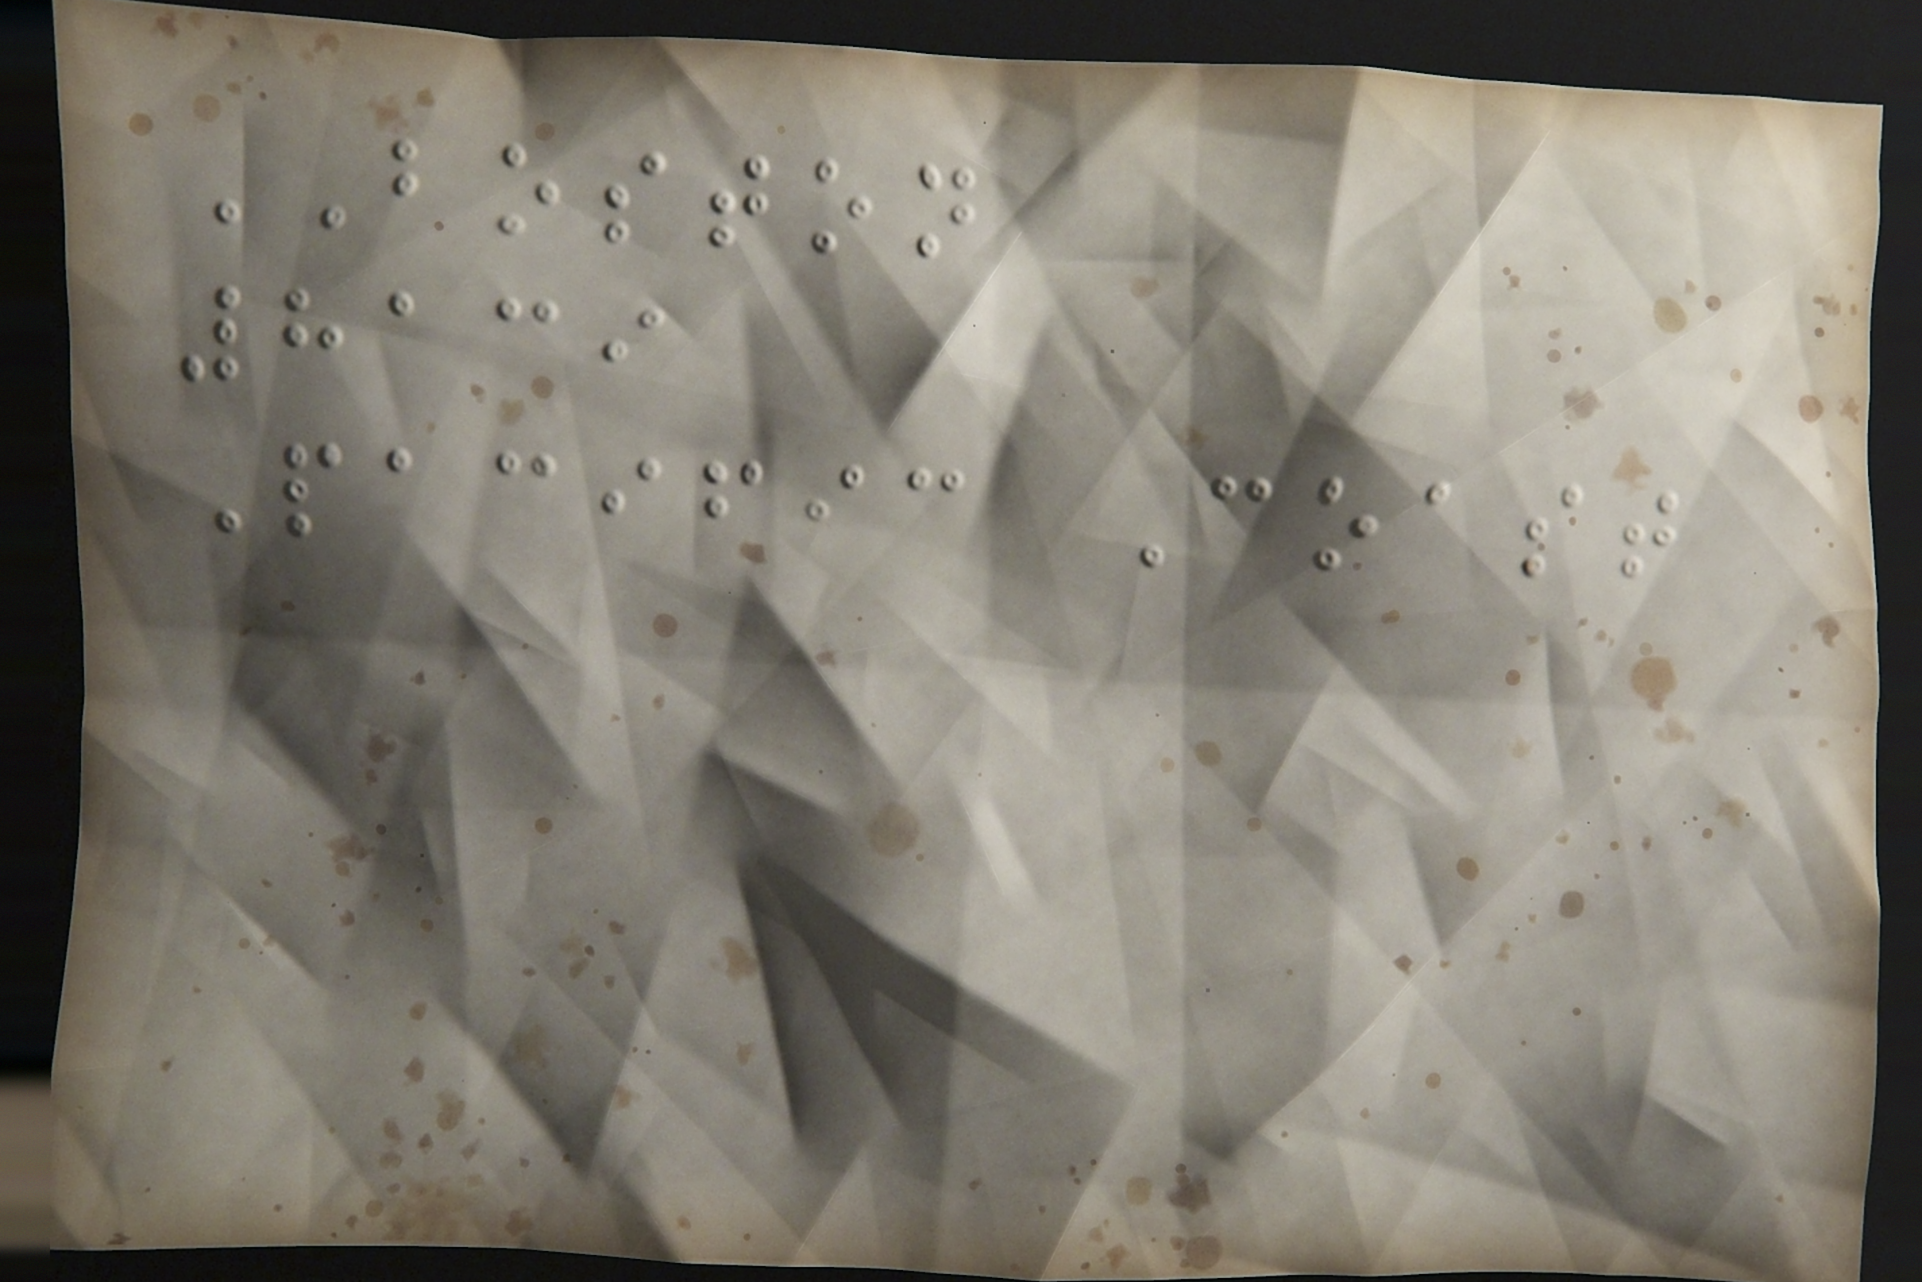BOSTON
8139
Pacific Coast
